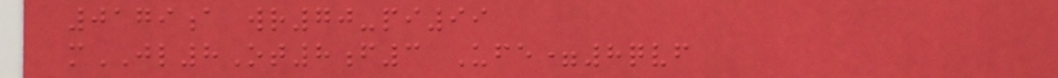0179a wr70-pi99
mJL8Ot8f3 Ufe=8qvf
